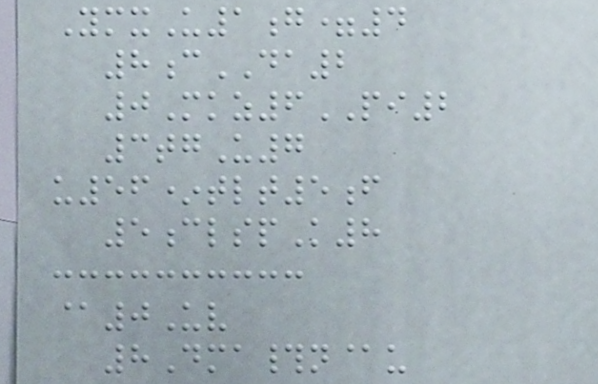YmxU1g=4
8cDA2
0Mkz6PI2
3tgU7
u56*tlt5f
5clspK8
@0Uv
8Dma#n@u
